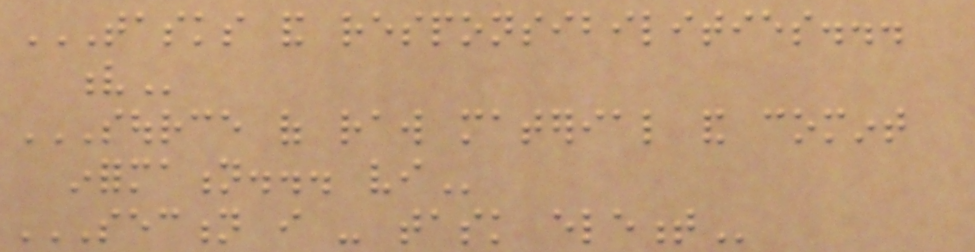TASKS AND RESPONSIBILITIES...
V
SOURCE OF RAW MATERIAL AND COMINT
INFORMATION... VI
SECTION I - TASK ELEMENT
